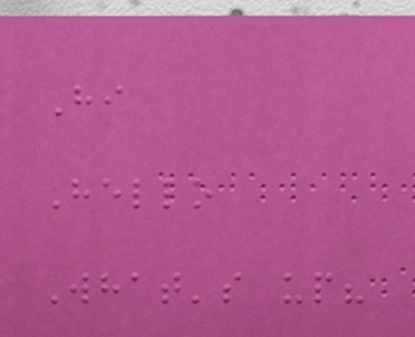Hi
Hello
What's up?
